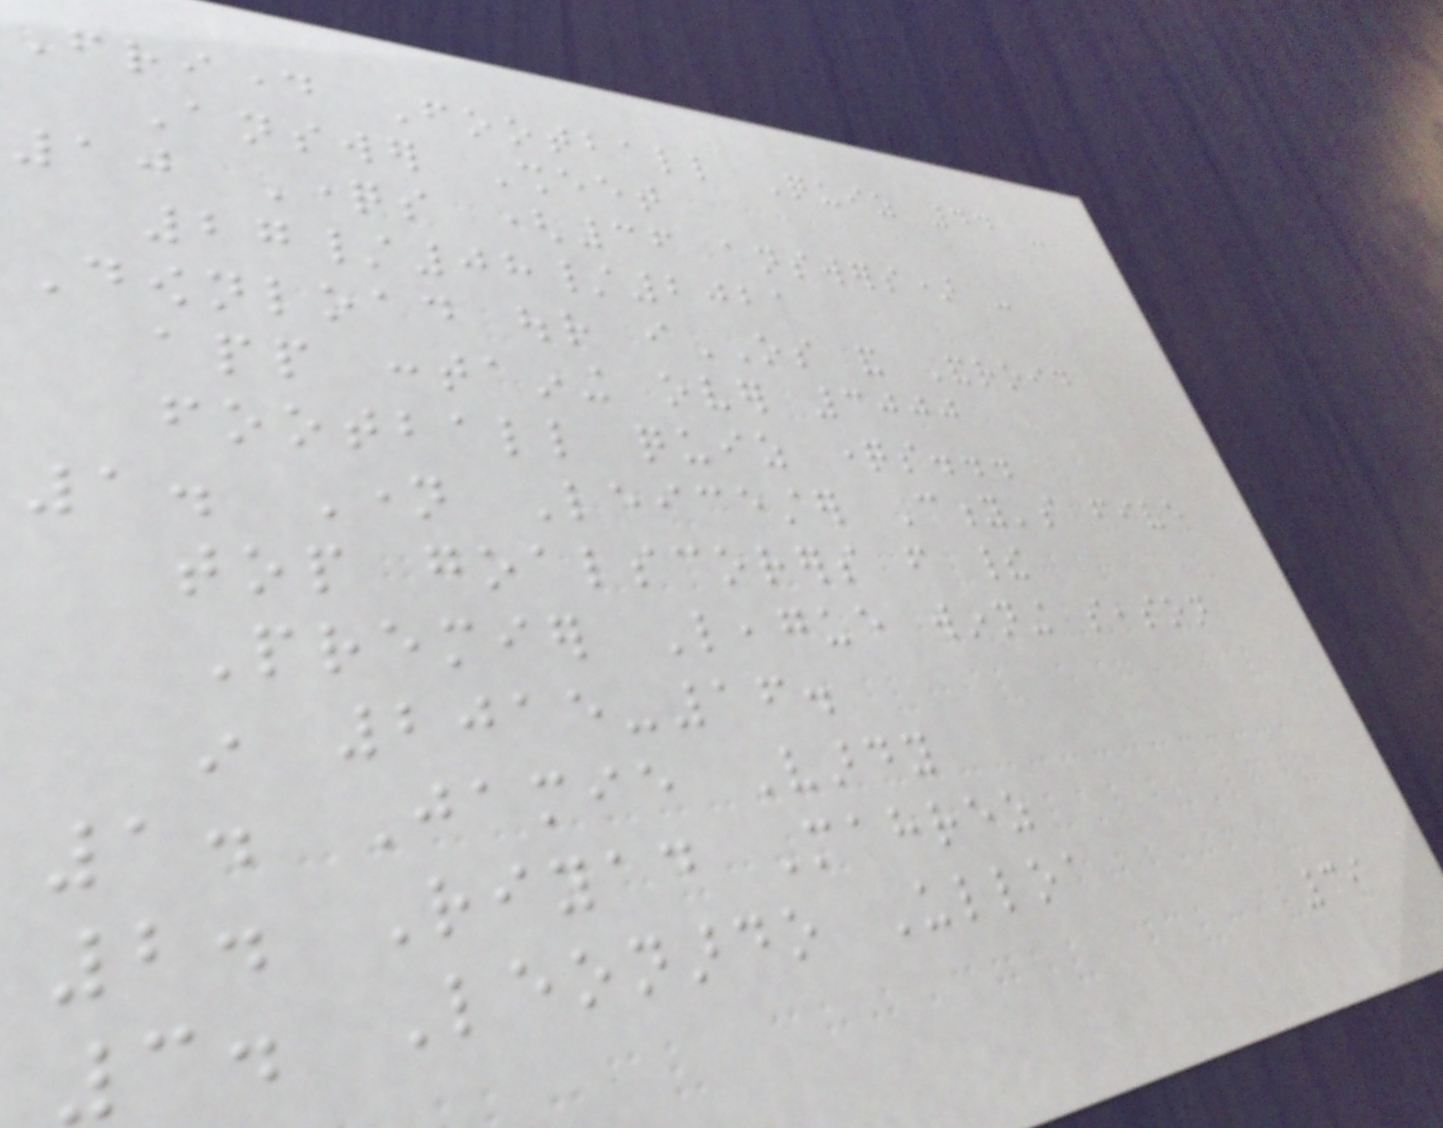Friday Football Quiz 44 -
Answer Sheet
10 Questions (36 answers) -
27/08/2021
Download our iOS and Android
app containing over 3000
football quiz questions...
1. Name Leicester City's five
top goalscorers from their
Premier League winning season
in 2015-16.
1. Jamie Vardy
2. Riyad Mahrez
3. Leonardo Ulloa
39
